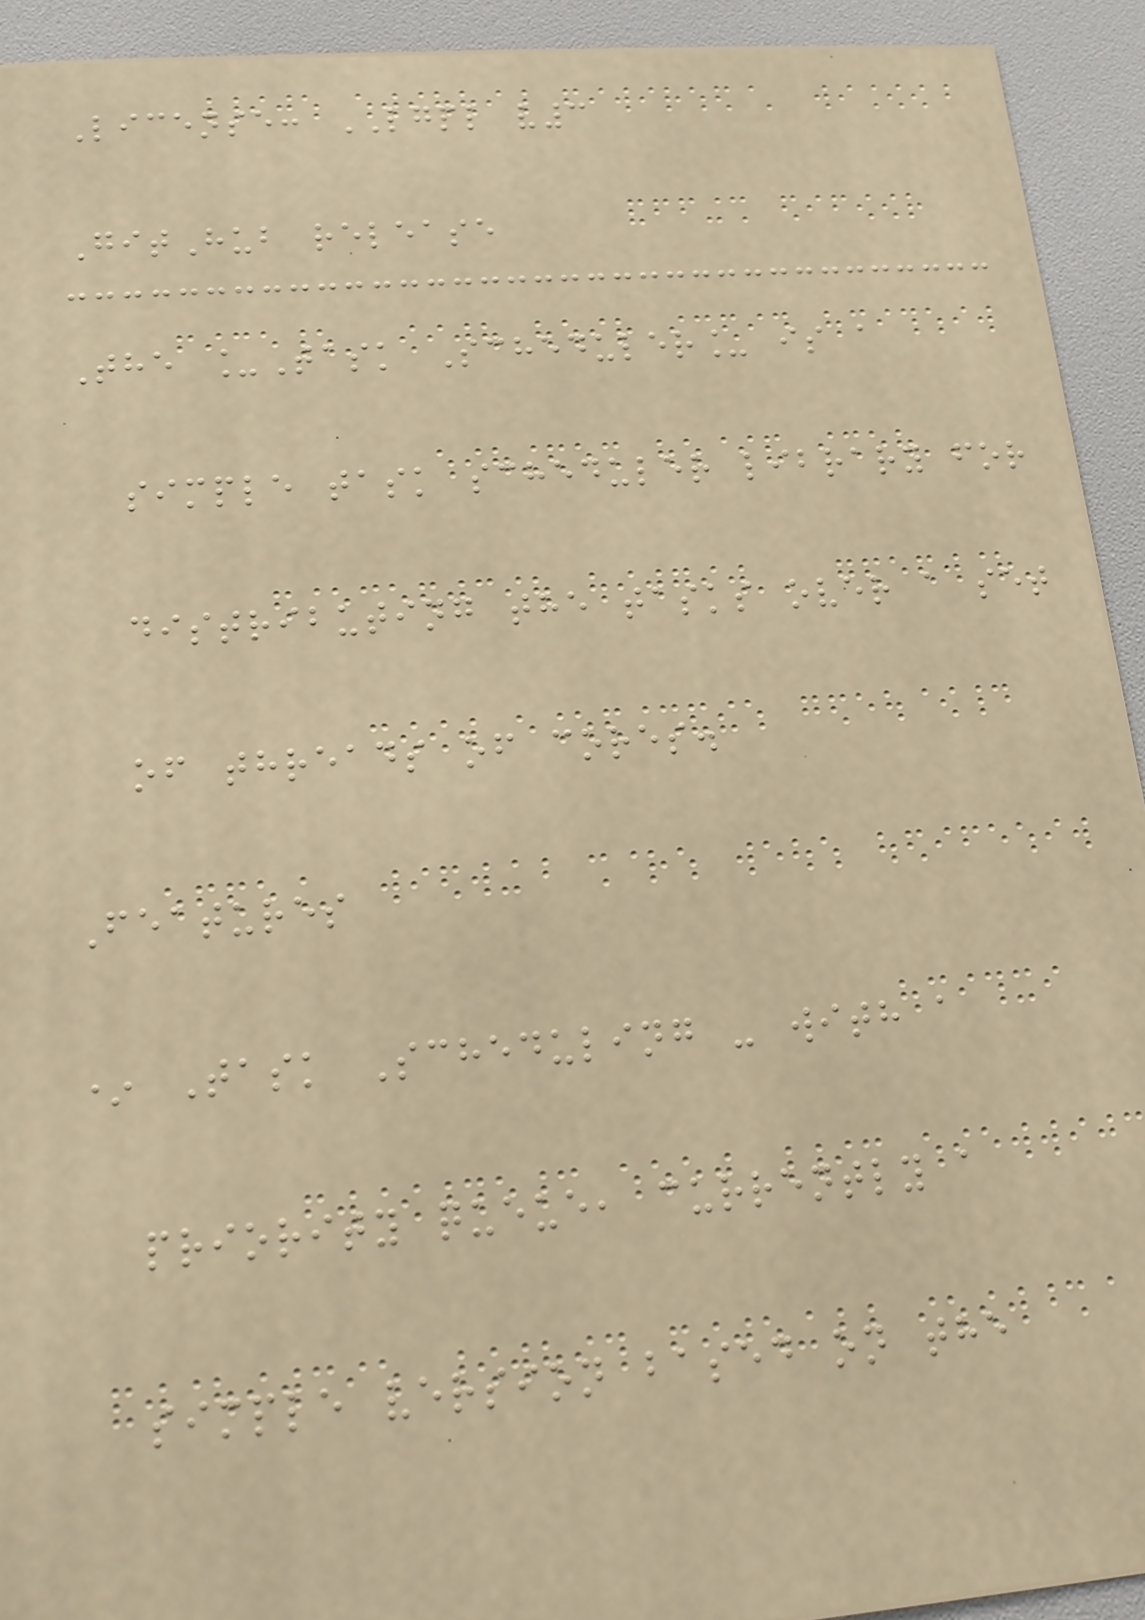License: LGPL v3
GitHub release
The _Task Scheduler_ is a
simple task scheduler library for
distributing the tasks over a set
of threads of cores.
Features
* Task Scheduling - with a
priority queue, currently a
simple version based on the
